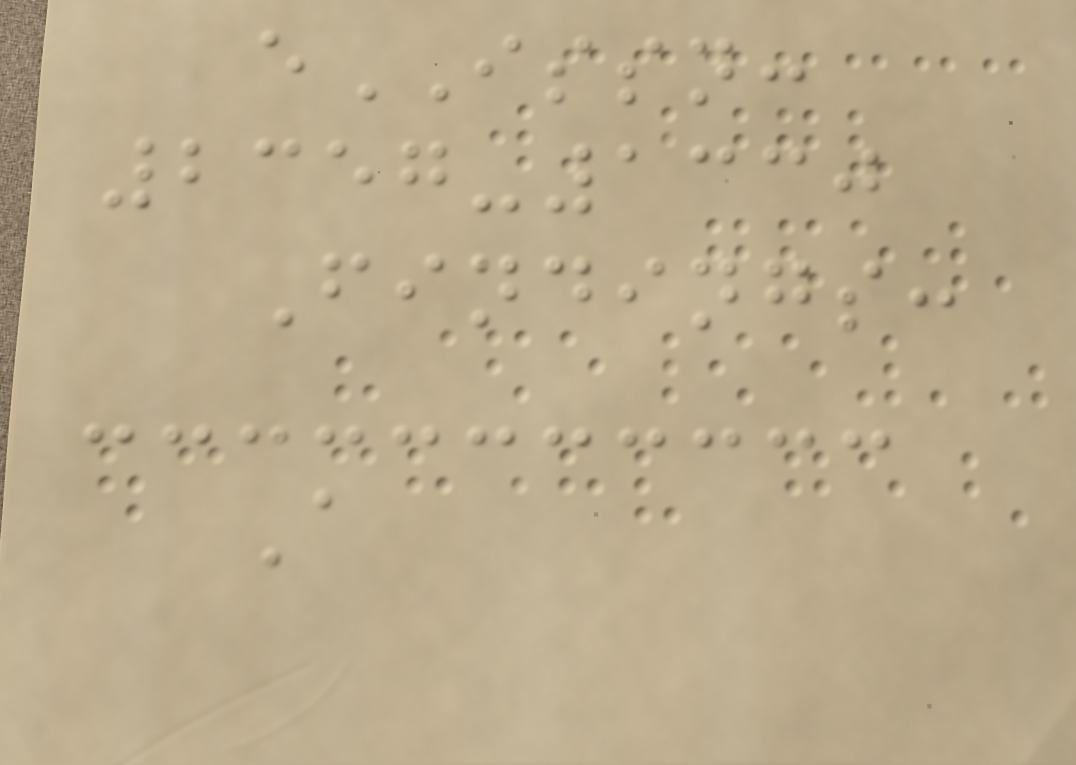eISSN:
2357-1330
Findings:
A
